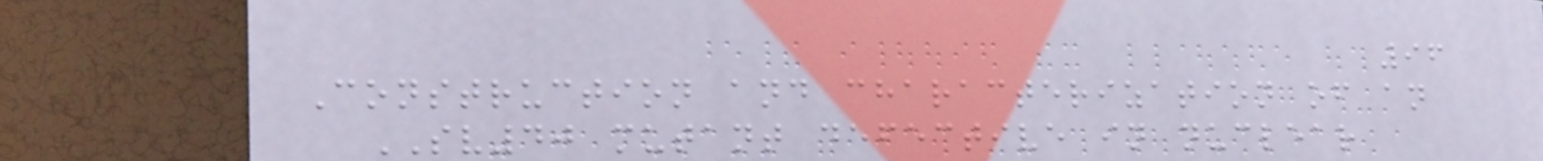96
Construction and characterization of an
SV40 mutant defective in nuclear
